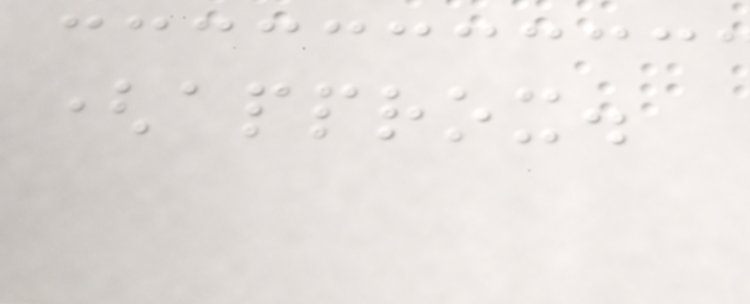(approx.
